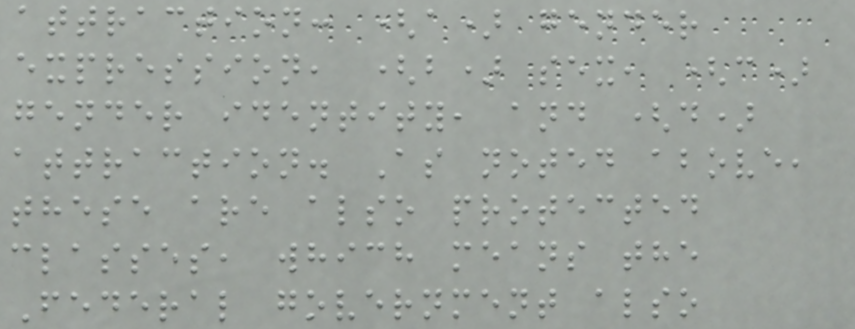attraction: (a) gender
expression, (b) sex, (c)
gender identity, and (d)
attraction. As noted above,
these are also protected
classes, which means the
Federal government also
